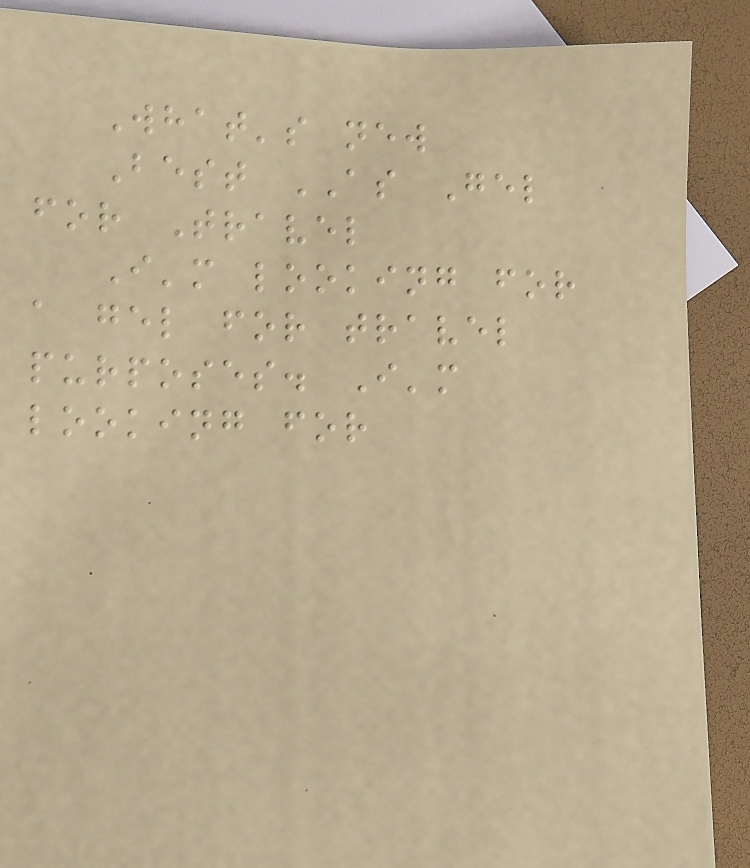What's new
Best AS Gel
for Travel
I'm looking for
a gel for travel
purposes. I'm
looking for
